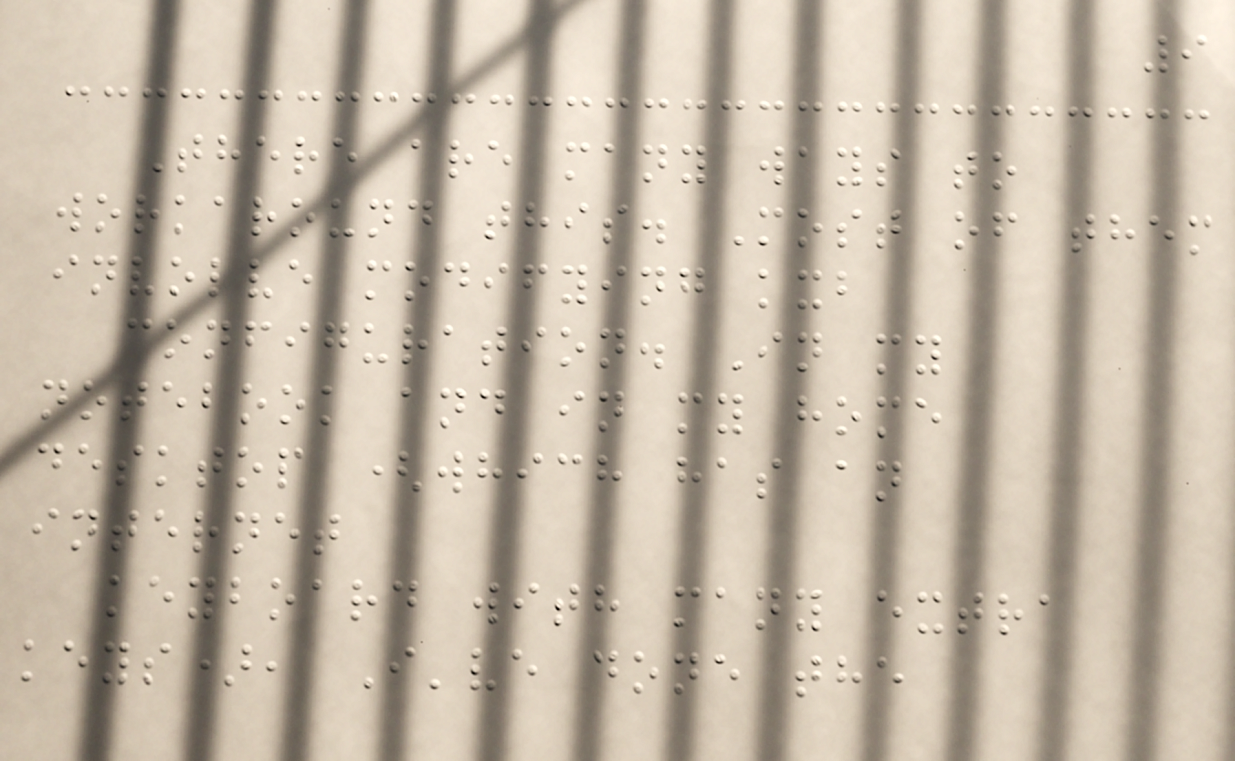9
There are many ways to
workaround this. Most of them
involve modifying kxb
configuration. In my
notebook and in my home
desktop (which has an
internet
keyboard with many extra
keys), I've done the
